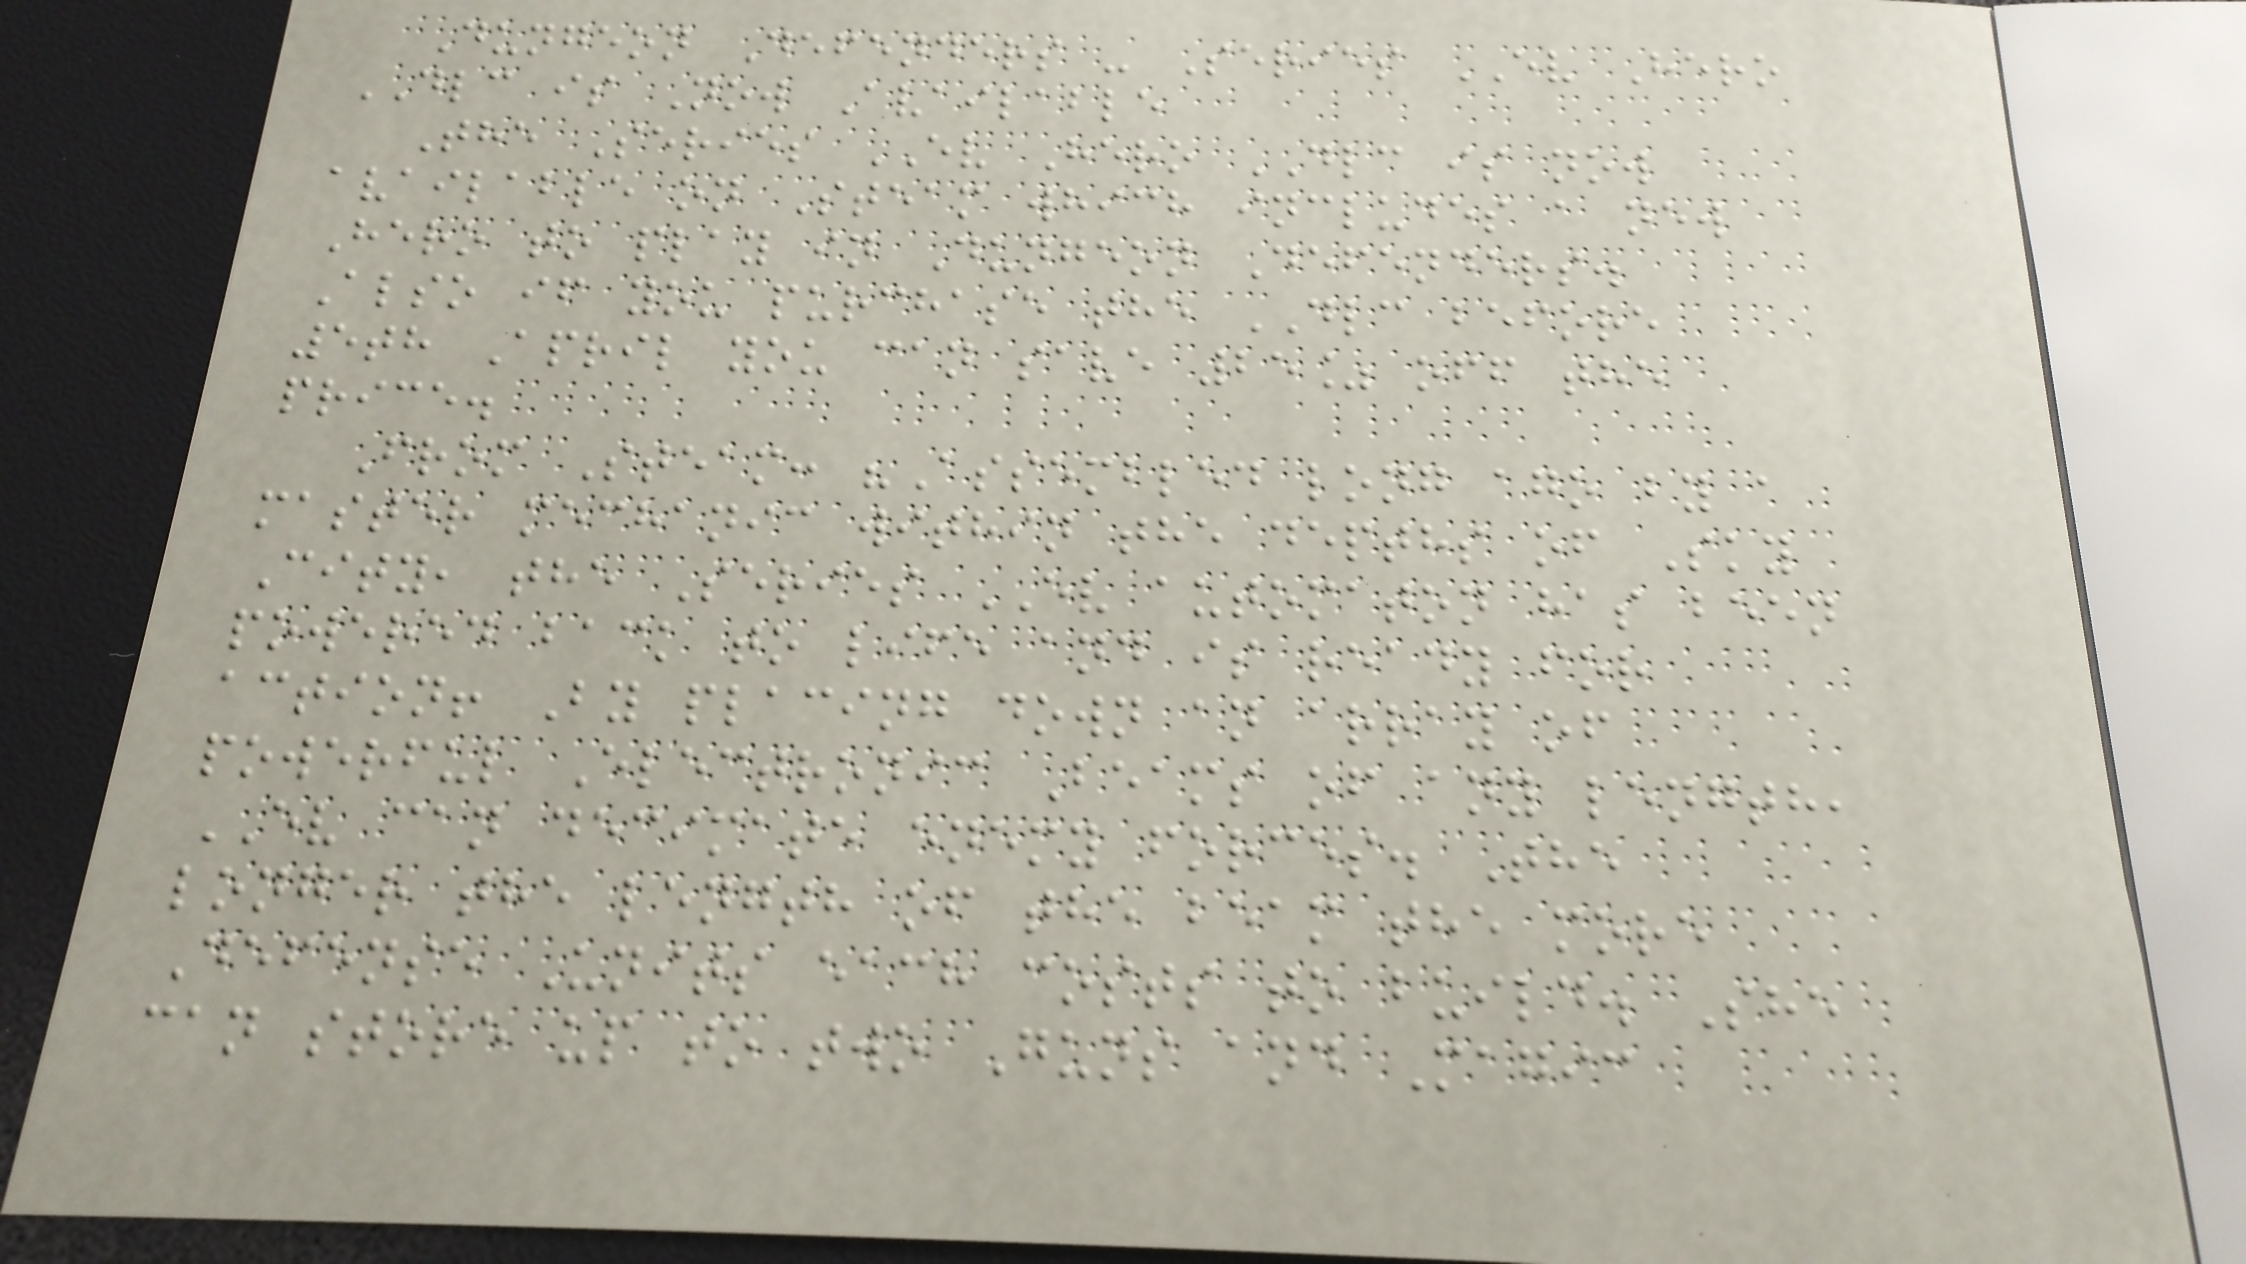Dungeon Defenders - Series EV Hero
DLC is Now Available
The Series EV Hero DLC is now
available on Steam which includes a new
Hero to play in Dungeon Defenders.
Also if you purchase the DLC before
5th April you can save 25% off the
price.
From Steam: "Assembled long ago by a
master mechanic within the depths of Sky
City, the Series EV automaton has been
powered back to life and is ready for
action! By placing down an array of
powerful Electronic Beams of any length,
EV can decimate enemy forces. The
longer the length of the beam the more
Defense Units each costs to build. She
can store up to two Guns and Magic
